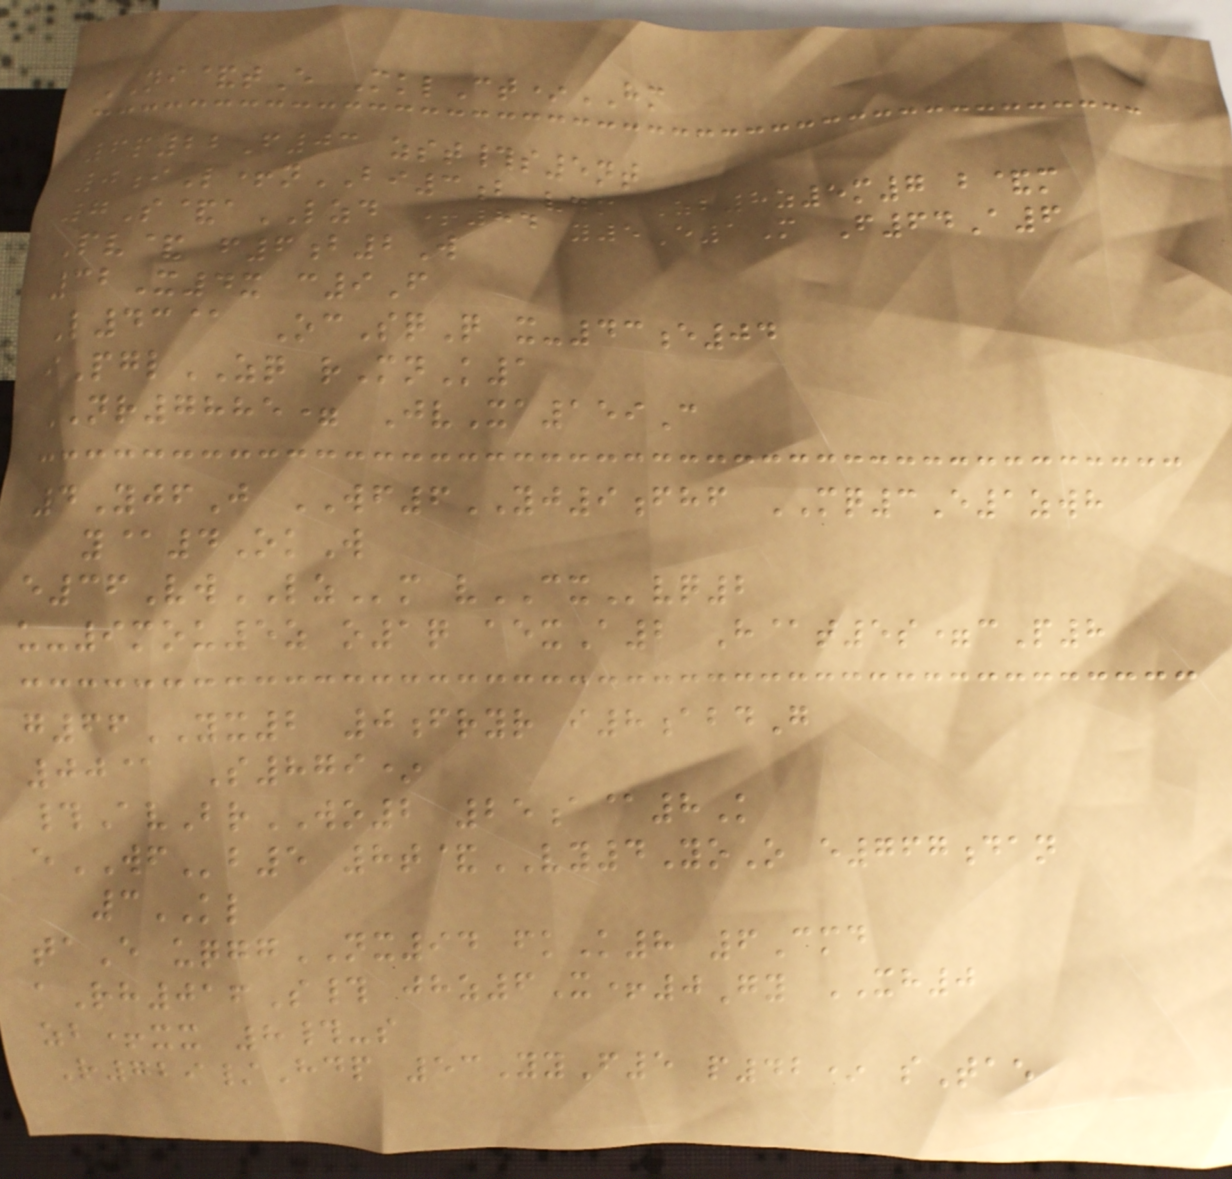NI&tE MklCt*HM
6p22F03 zst#s5nt
0iL+nBI3b vdm Zb8z5m7 b&m
7S&aLZD +84 y5E1M F64A6
Pv& f6b2W
32X4x c9F
L43@ OcSqQ x-43e04
iPglZQ rMnK1
NR7885= JvXa159C
4YjfJ WF6YJ9fhf MQ3E1zwh
y@4OkW
e36VwLZm vCXvq2
u-9mou5z o1q aexA2 H@t5s=cP8
g66YX2 0fryr i8abdG
00@ S879*
#AvBrWO2 25a@8K
eWFb5 8t&VY4YoO e767dan
3KL
taE uqggNX94 fkK8 6Cmd
aRh016S# jhz6X+0Gy XH0
zb+xx 8#-s
R729/Hdp 53YyF5 p42* sTae
